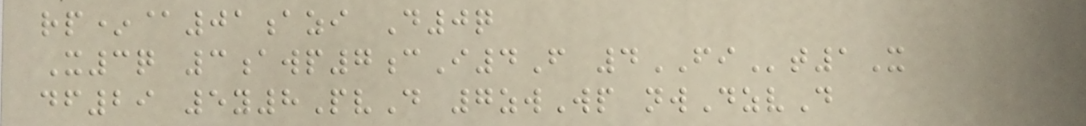rp*@01azi D0q
X3q 3awp7cI4F 4FIt1X
df29 5y8PvD 7zwWp nwDzvD
